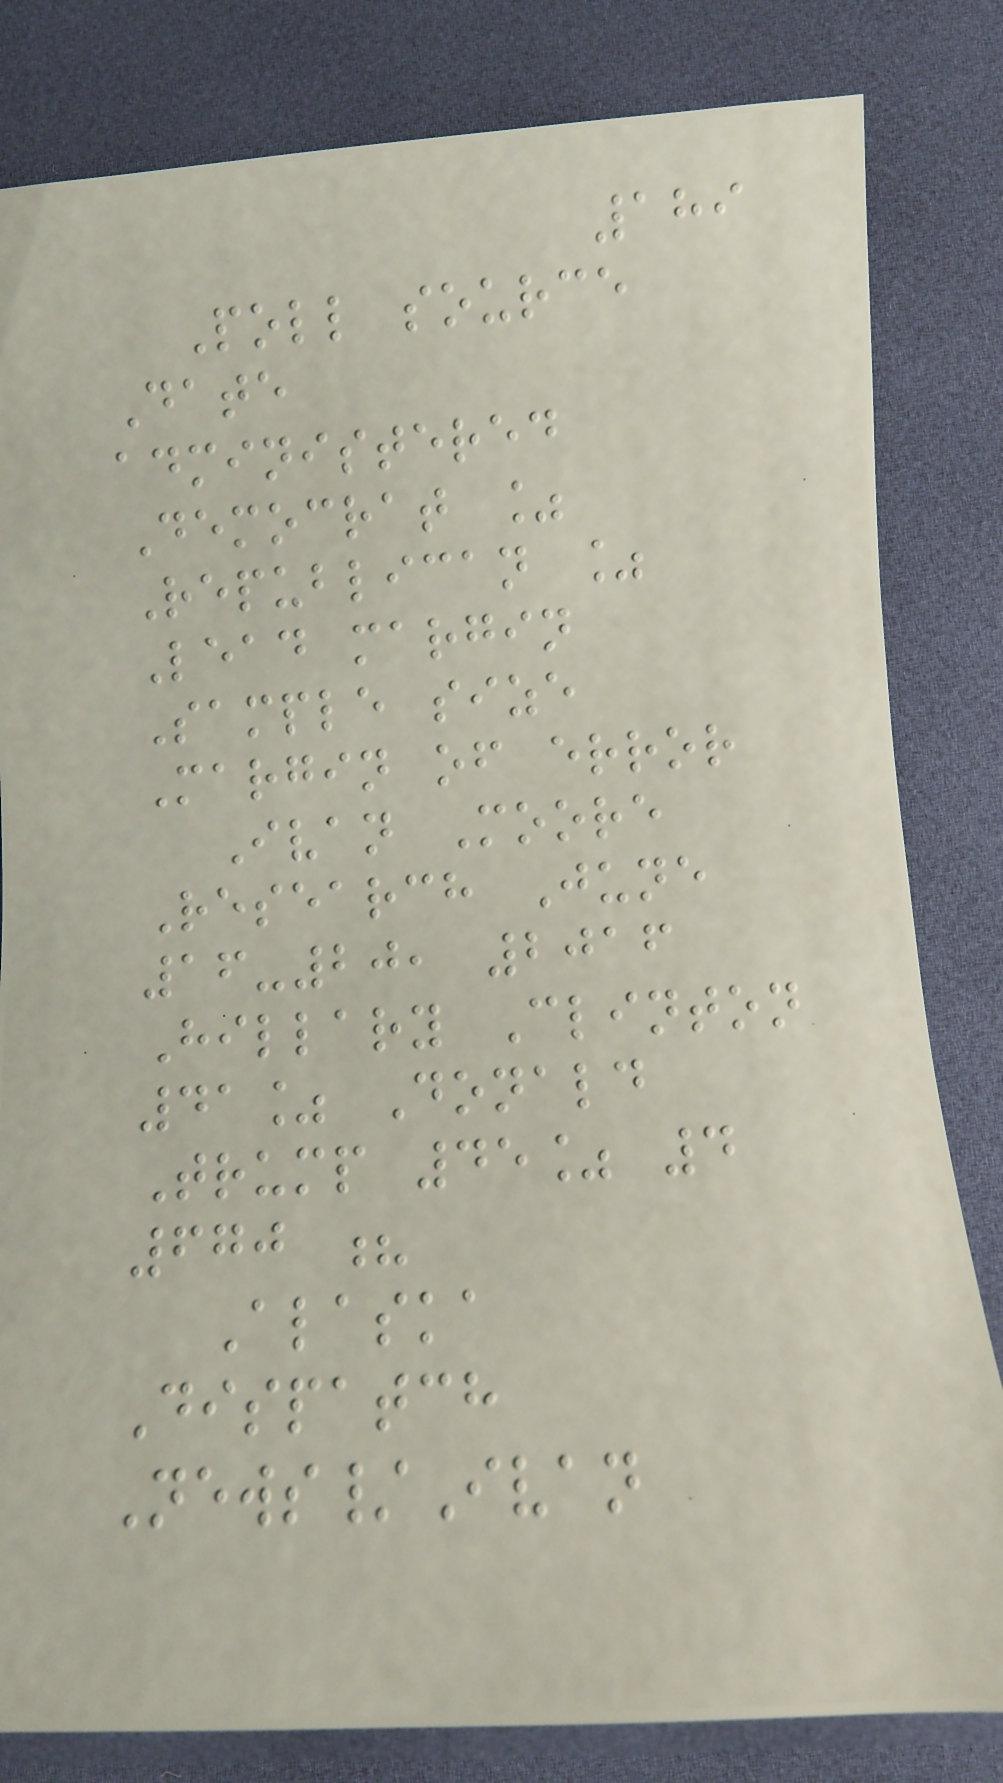189
Poll source
Date
administered
Democrat %
Republican %
Lead margin
Sample size
Margin of error
Ivan Moore
Research June
16-20, 2016
Hillary Clinton
41% Donald
Trump 45% 4
670 ?
Alaska
Dispatch
News/Ivan
